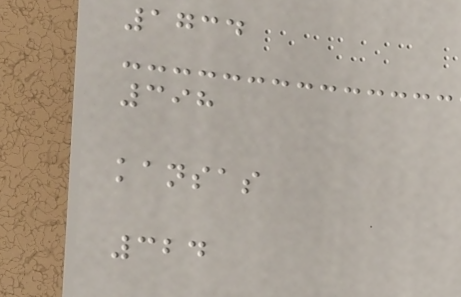1734
398
kansas
324
